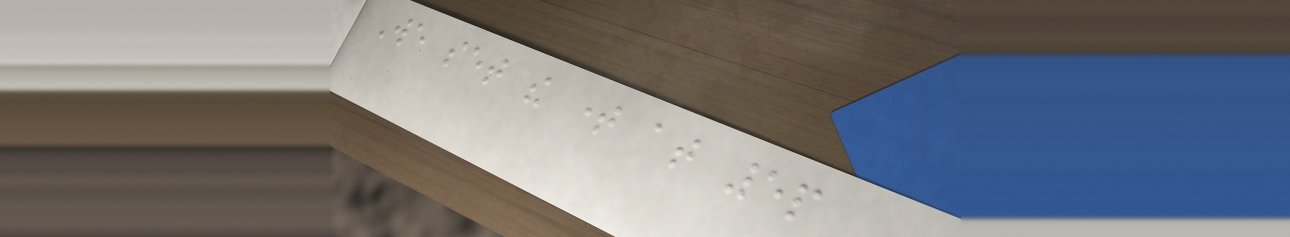We set the time at 5p
